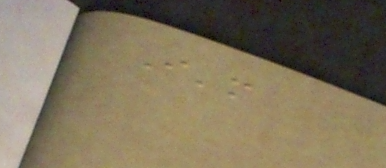I'm
